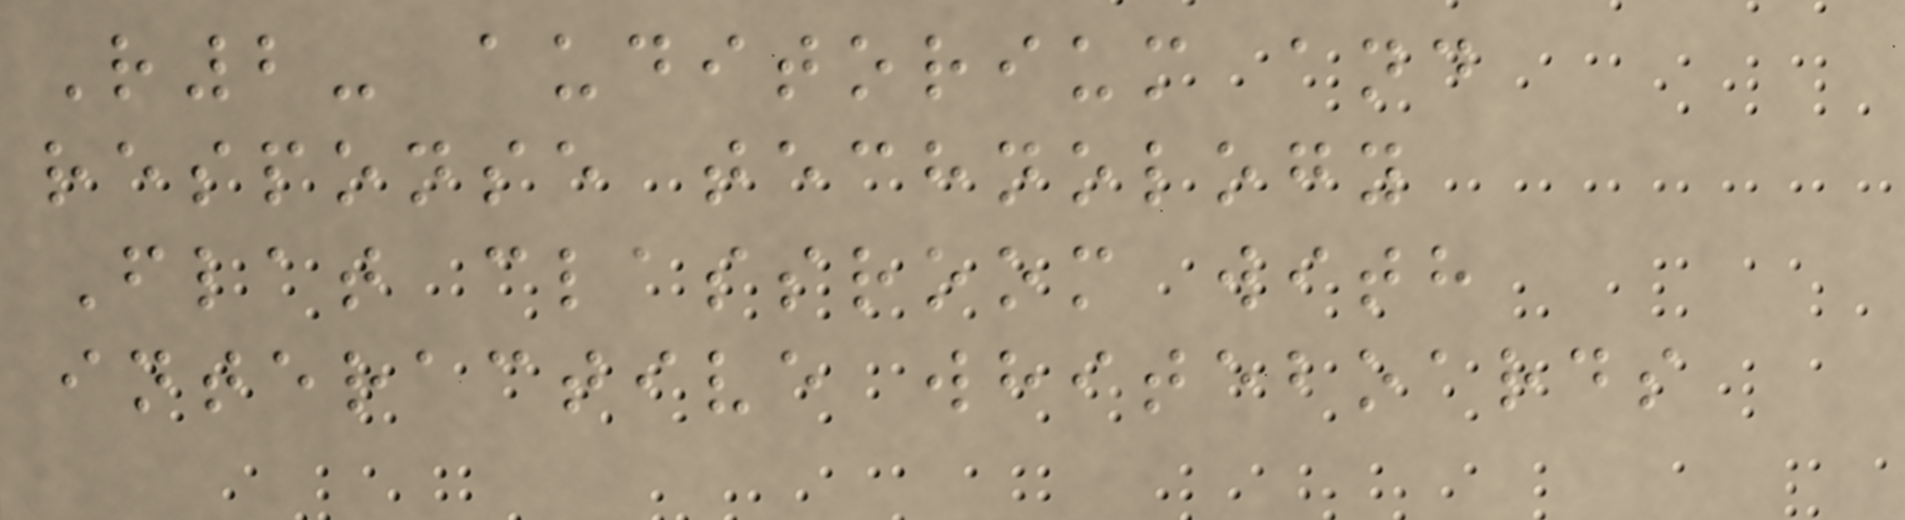R2- auditorium and
response technology
Flat classroom with
interactive whiteboards
